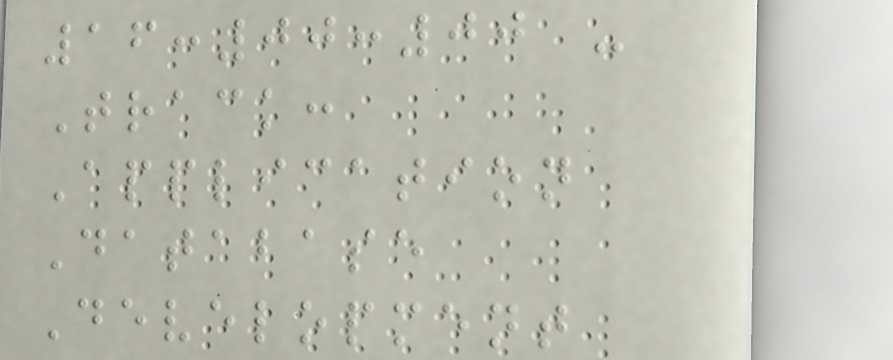16:00:00 -
Track:
Application
Database
Development
